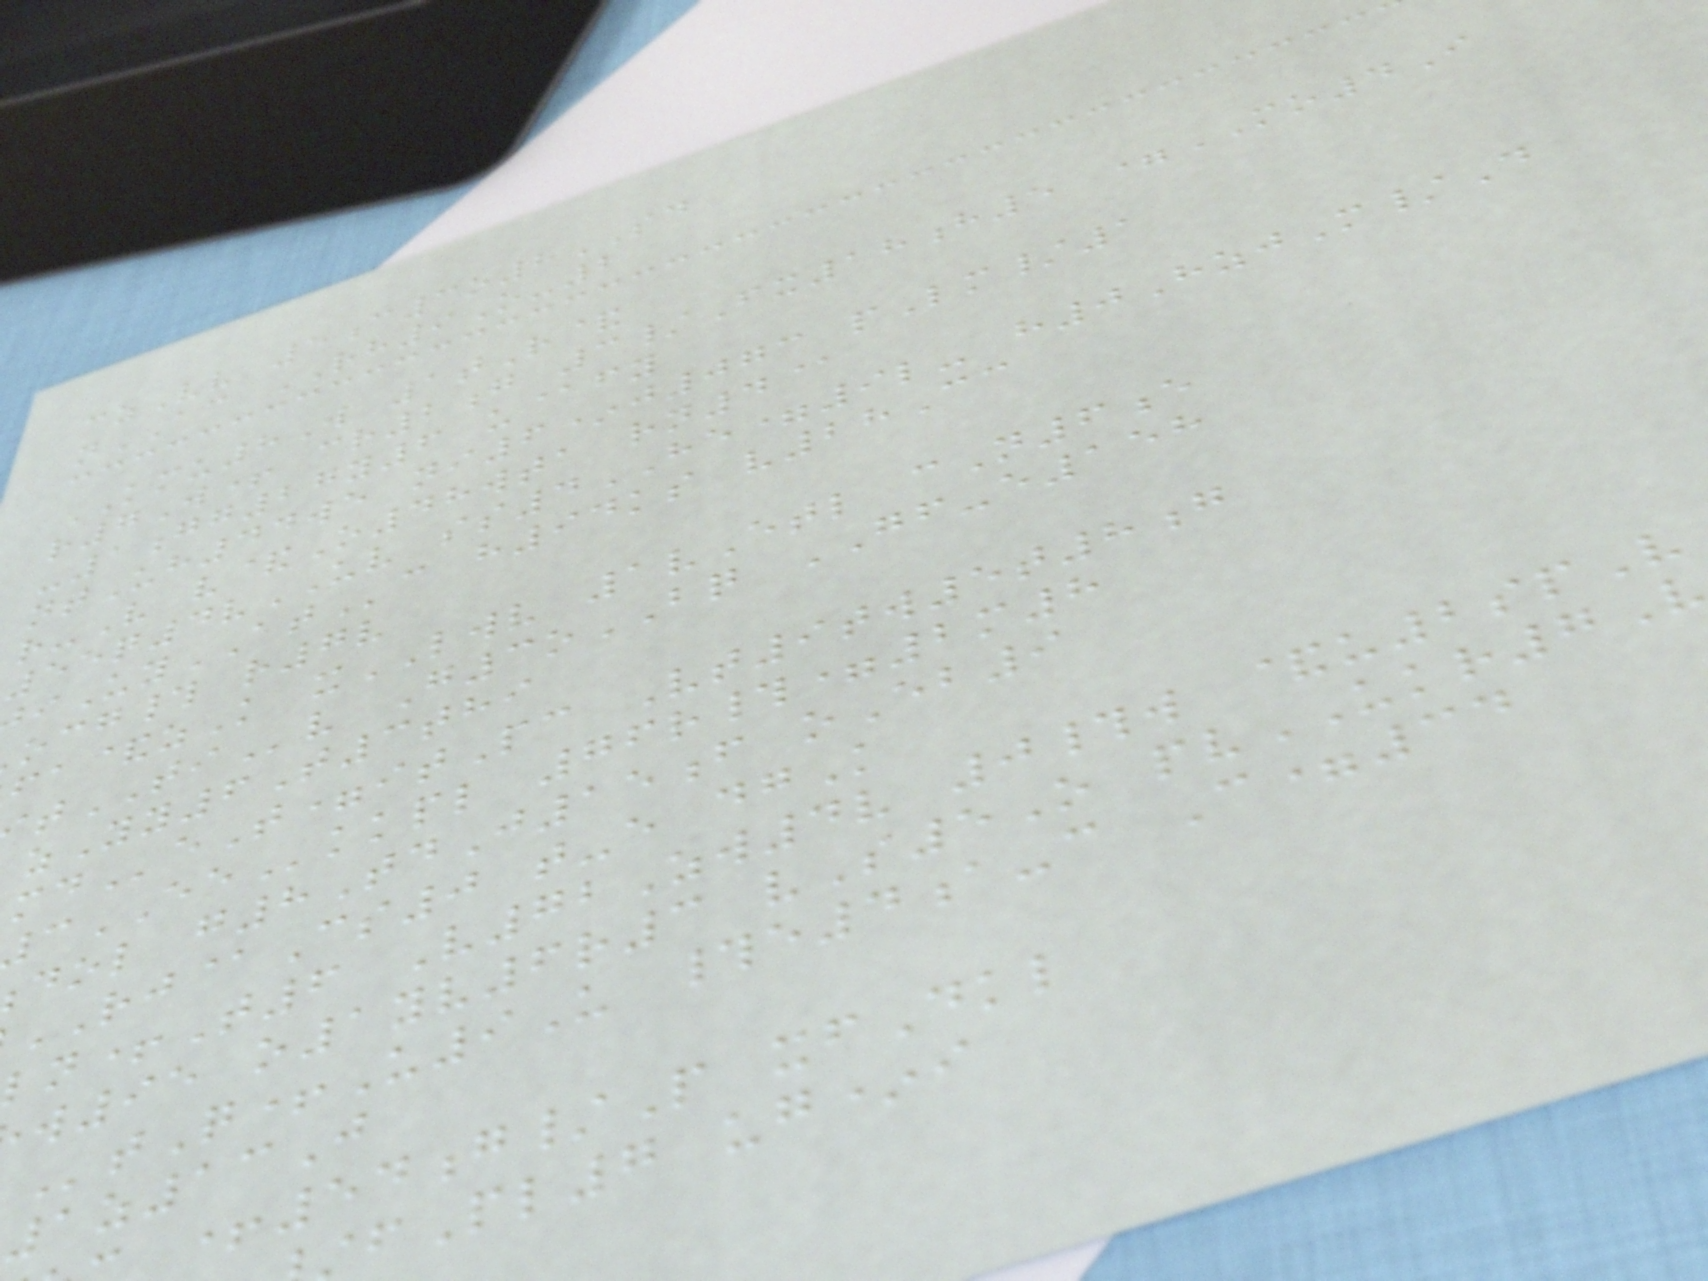czVv 5c3o8SD
nAC RH9O-2
KMU8W 1tR&
r7W+ cr2g 3/Fx18h5 =MO4I
-1gg27y6 u@fy
ntUh44we ni6*j073 pLm/1
r-V v&O48wta rn4@
55q4vUV ss4HE=9l- h0HzjM/D
iUyATc h94ks v28Cc
ocg# r7v
&zK xLWV 1vEtl cN6e
tTIv G3oBQ GF-e158
zYy6T3thi
eT=itPc Vt9tw5t8g
EEkkpl 76r#=2m8
dol g8TdJ15f oEb9
RJ@Cs0 t-e dgK
ln+T6 V72Zw4v 0#w &u2spV
w95 o1yv6r3 vS5O pvUKR7V
tQ+U9U #e4a-c C=34
1z13J
+54g/P xfDkl
fPl7 ug*i
